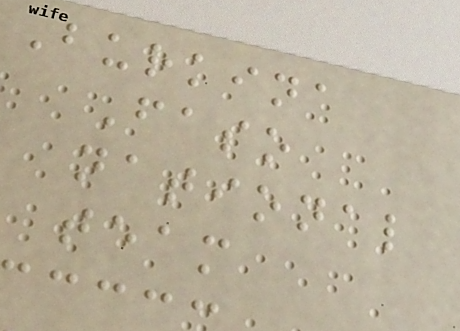Burkina
Faso
national
team
